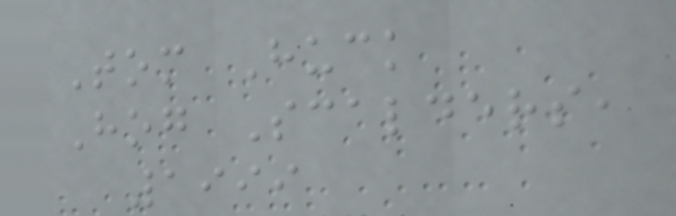Tom Huck
Hog Scalders,
1999
